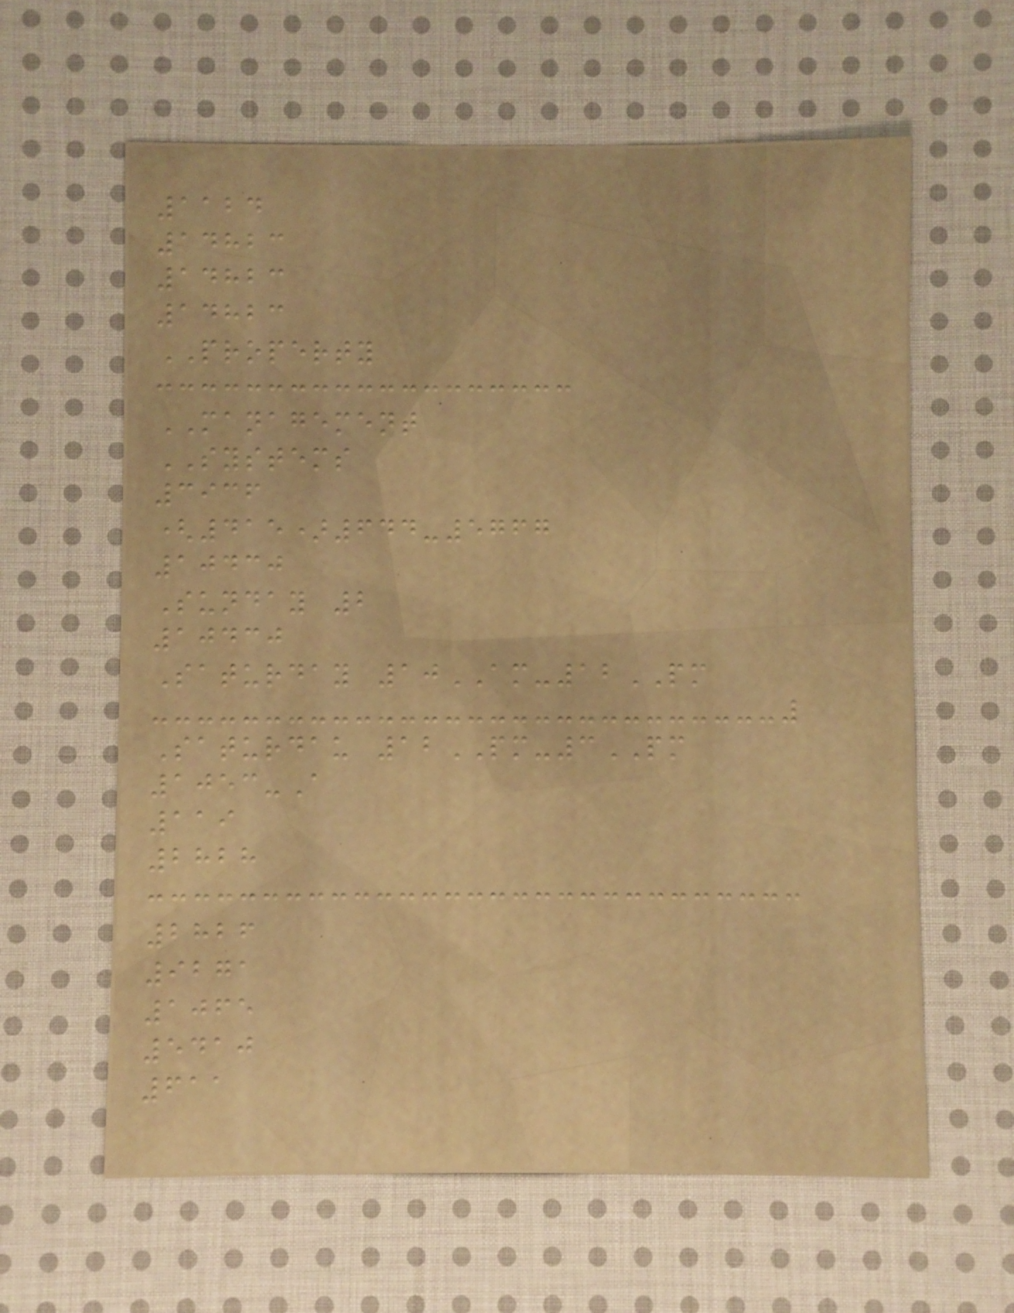1124
14823
14823
14823
PROPERTY
MANAGEMENT
SYSTEMS
3936
(415)644-5767
10430
Sunday 2
10430
Saturday 10AM-12PM
Saturdau 12PM-3PM
1053-A
119
2828
2826
9271
1065
5410
611
